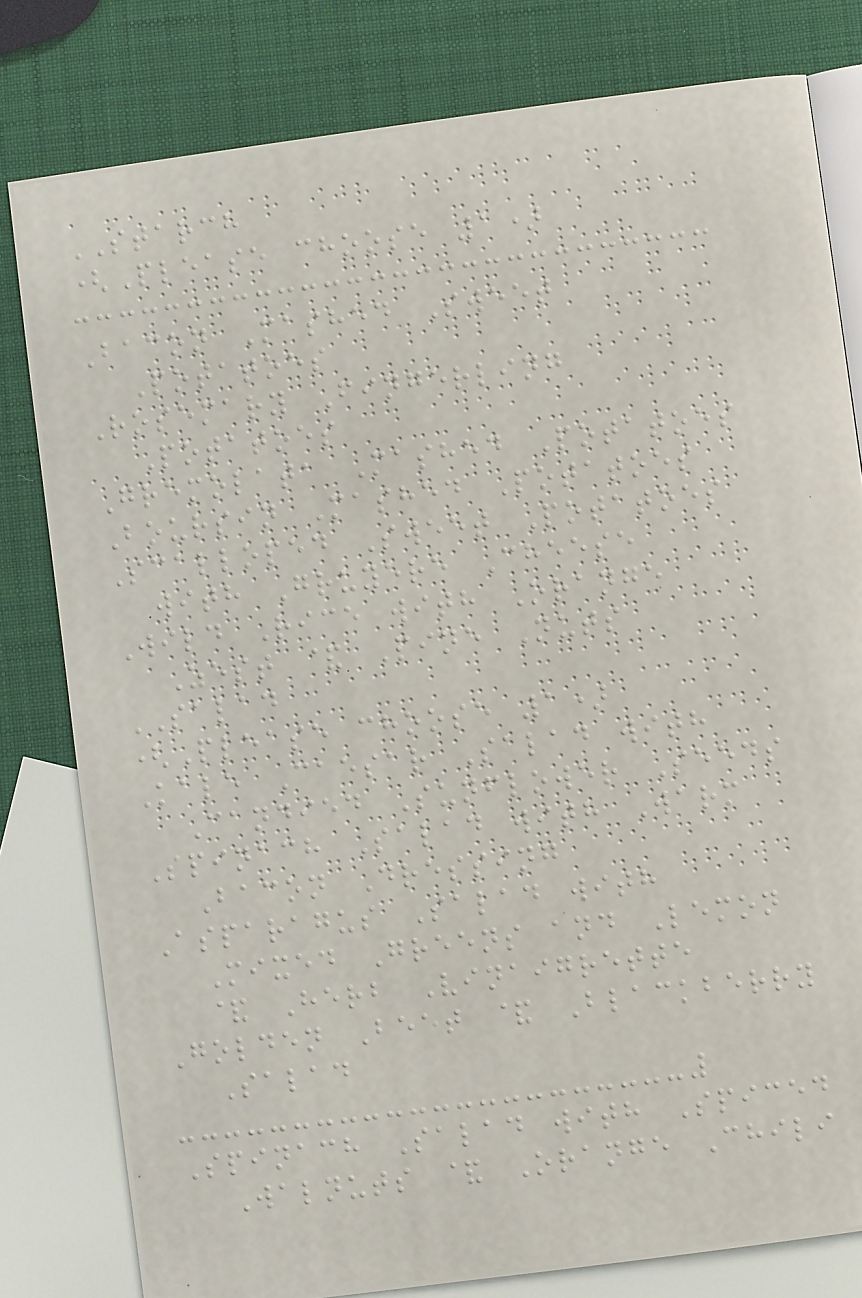STARCH
(Please choose 1)
Bacon Mashed Sweet
Potatoes
Rosemary Fingerling
Potatoes
Gremolata Mashed Potatoes
Boursin Mashed Potatoes
Scalloped Sweet Potatoes
with Gruyere Cheese
Wild Rice with Orange
Zest & Pine Nuts
SALAD
(Please choose 1)
Kale Caesar Salad with
Candied Sunflower Seeds
Spinach Salad with Warm
Bacon Dressing
Asparagus Salad with
Mixed Greens and Lemon
& Herb Vinaigrette
Golden Beet & Blackberry
Salad
Spinach Salad with Spiced
Walnuts & Orange Chili
